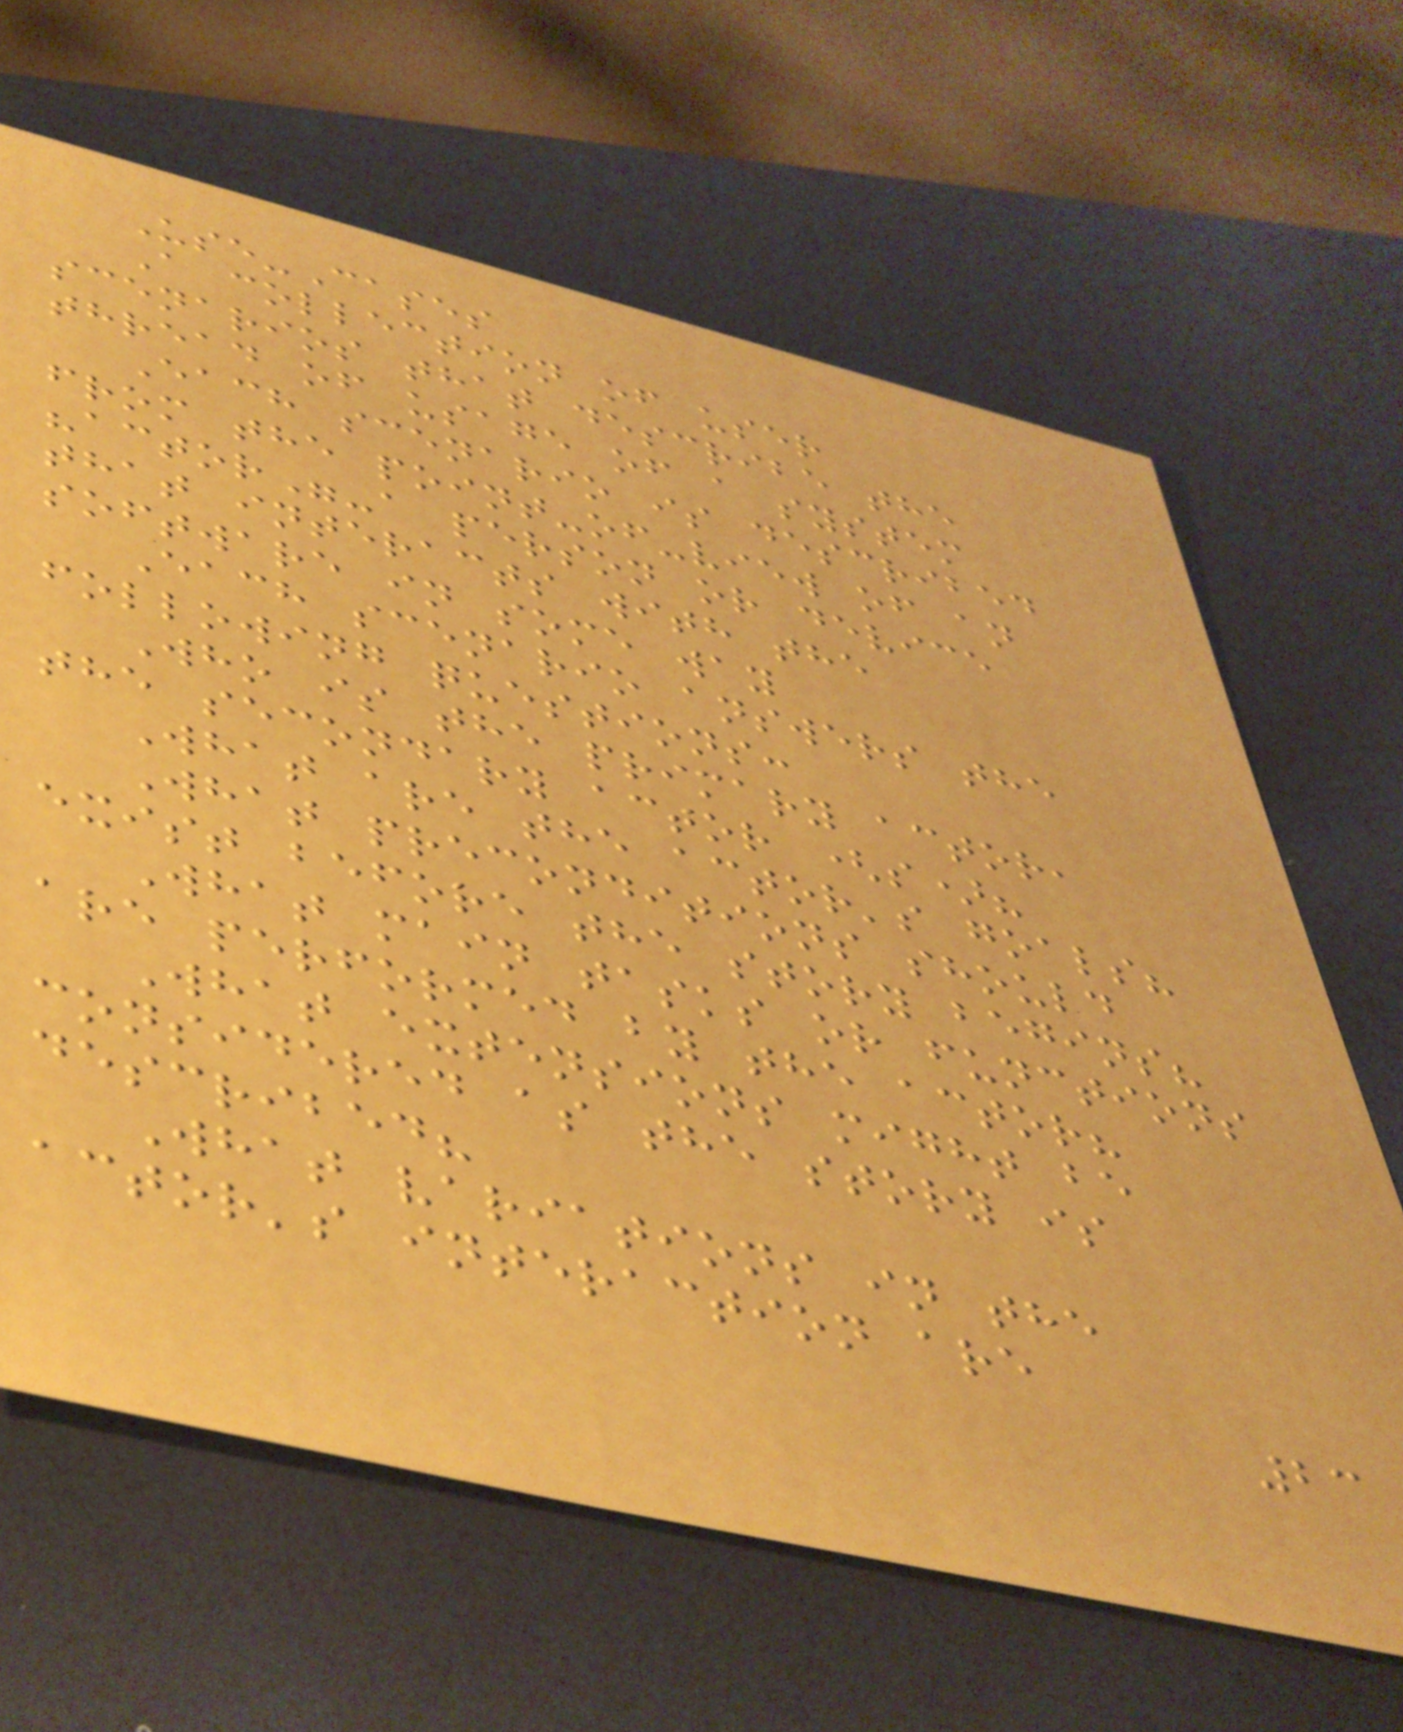Use-Cases
A collection of user
scenarios that describe the
thread of usage of a system
Each scenario is described
from the point-of-view of an
"actor"-a person or device
that interacts with the
software in some way
Each scenario answers the
following questions:
Who is the primary actor,
the secondary actor (s)?
What are the actor's goals?
What preconditions should
exist before the story begins?
What main tasks or functions
are performed by the actor?
What extensions might be
considered as the story is
described?
What variations in the
actor's interaction are
23
